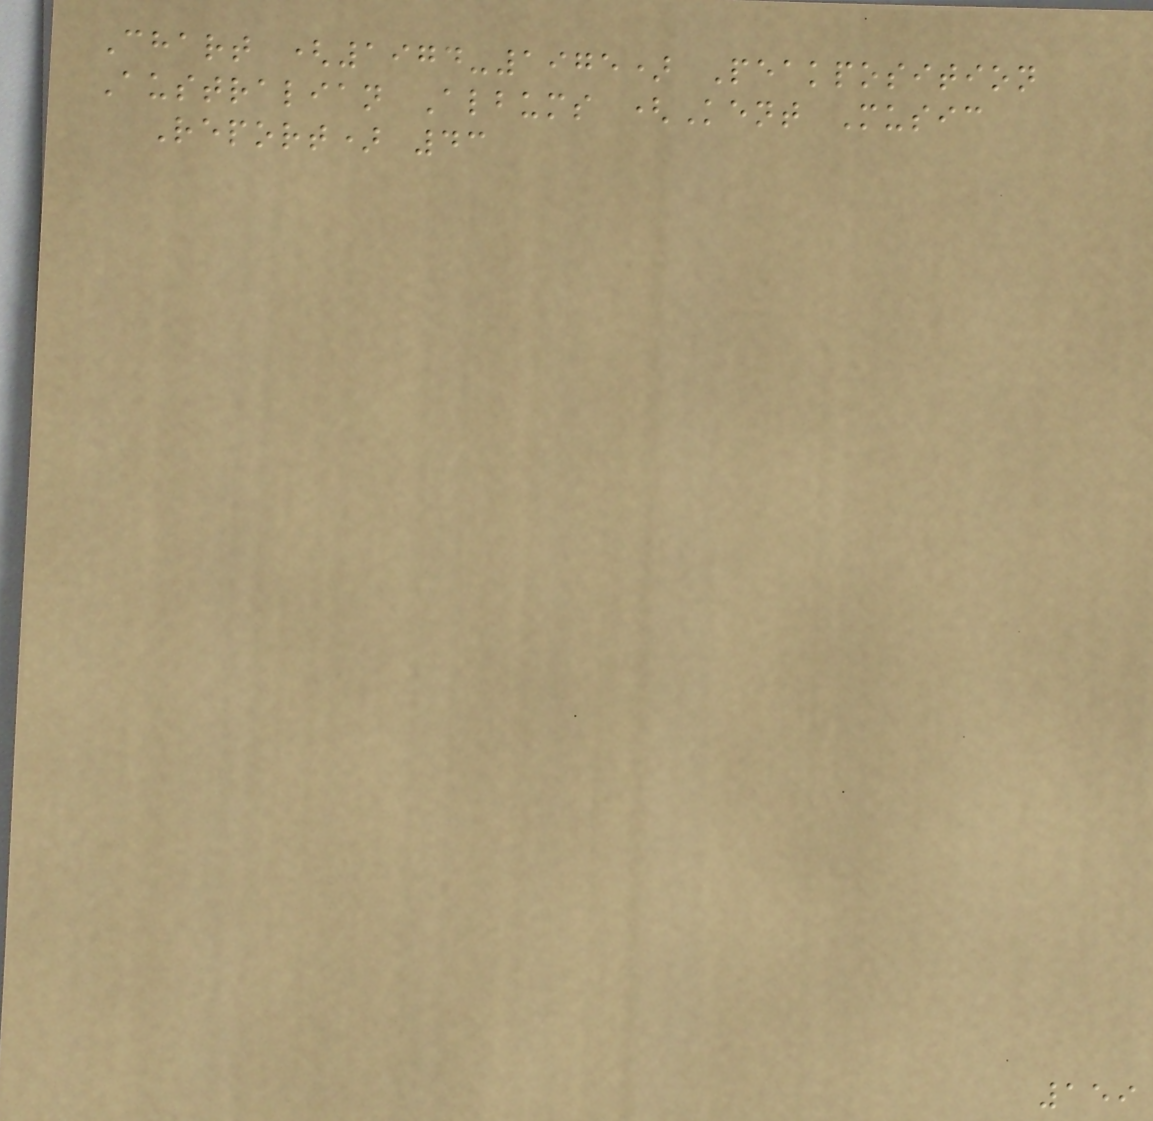Chart (1974-1975) Peakposition
Australian Albums (Kent Music
Report) 43
159
